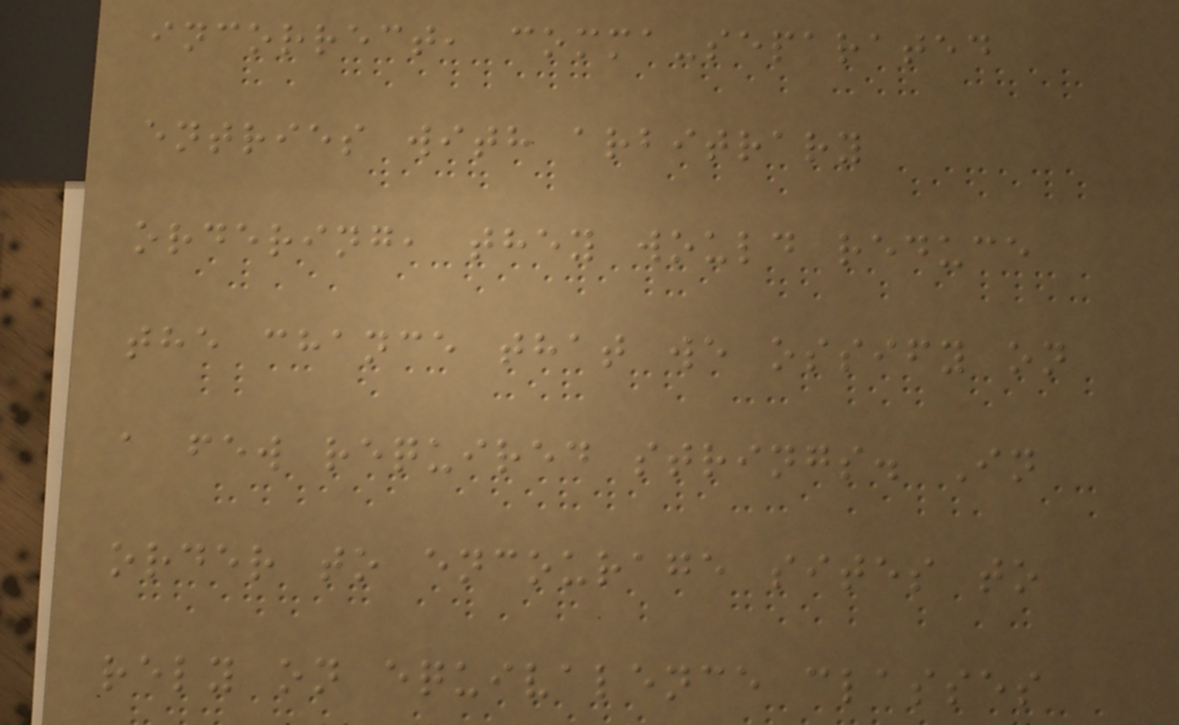incorrect, comma-separated
entries with arbitrary
ordering, they would reduce
the chance that we ossify on
a few required strings. In
order to encourage sites to
rely on equivalence classes
